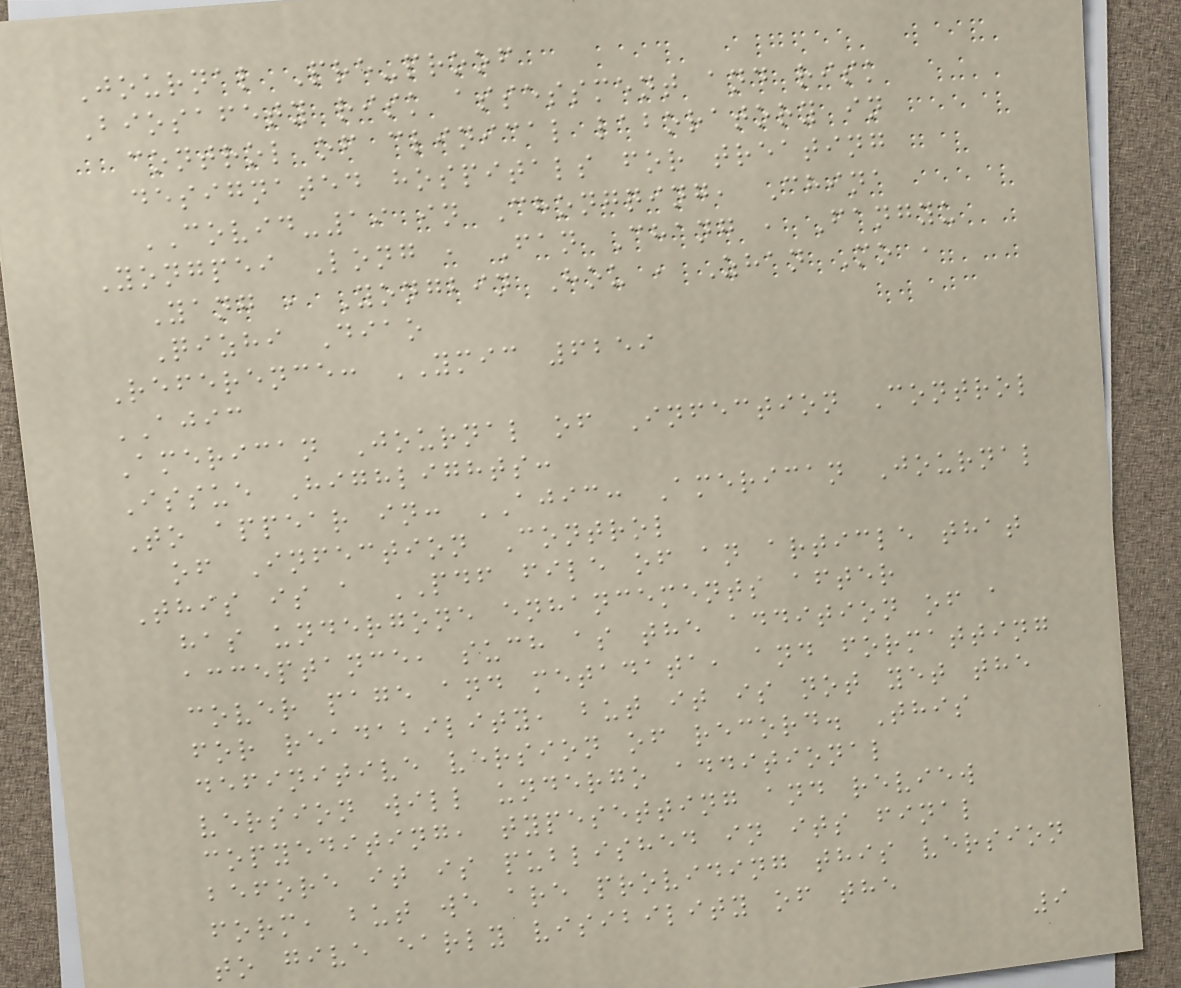Journal Pre-proof
Biosafety risk assessment and risk
control of clinical laboratory in
designated hospitals for treating
COVID-19 in Chongqing, China
Yongpei Long , Fan Chang , Fangyu
Yang , Yongbin Hou , Zhan Mo ,
Qizhi Diao
Reference: YMIC 6259
AJIC
American Journal of Infection Control
Issue Highlights:
To appear in: AJIC: American Journal
of Infection Control
This is a PDF file of an article that
has undergone enhancements after
acceptance, such as the addition of a
cover page and metadata, and formatting
for readability, but it is not yet the
definitive version of record. This
version will undergo additional
copyediting, typesetting and review
before it is published in its final
form, but we are providing this version
to give early visibility of the
9
